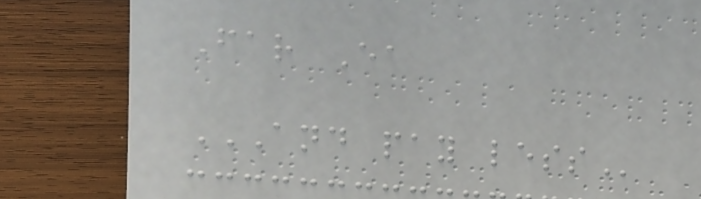Far Ea
AND PAY LESS
